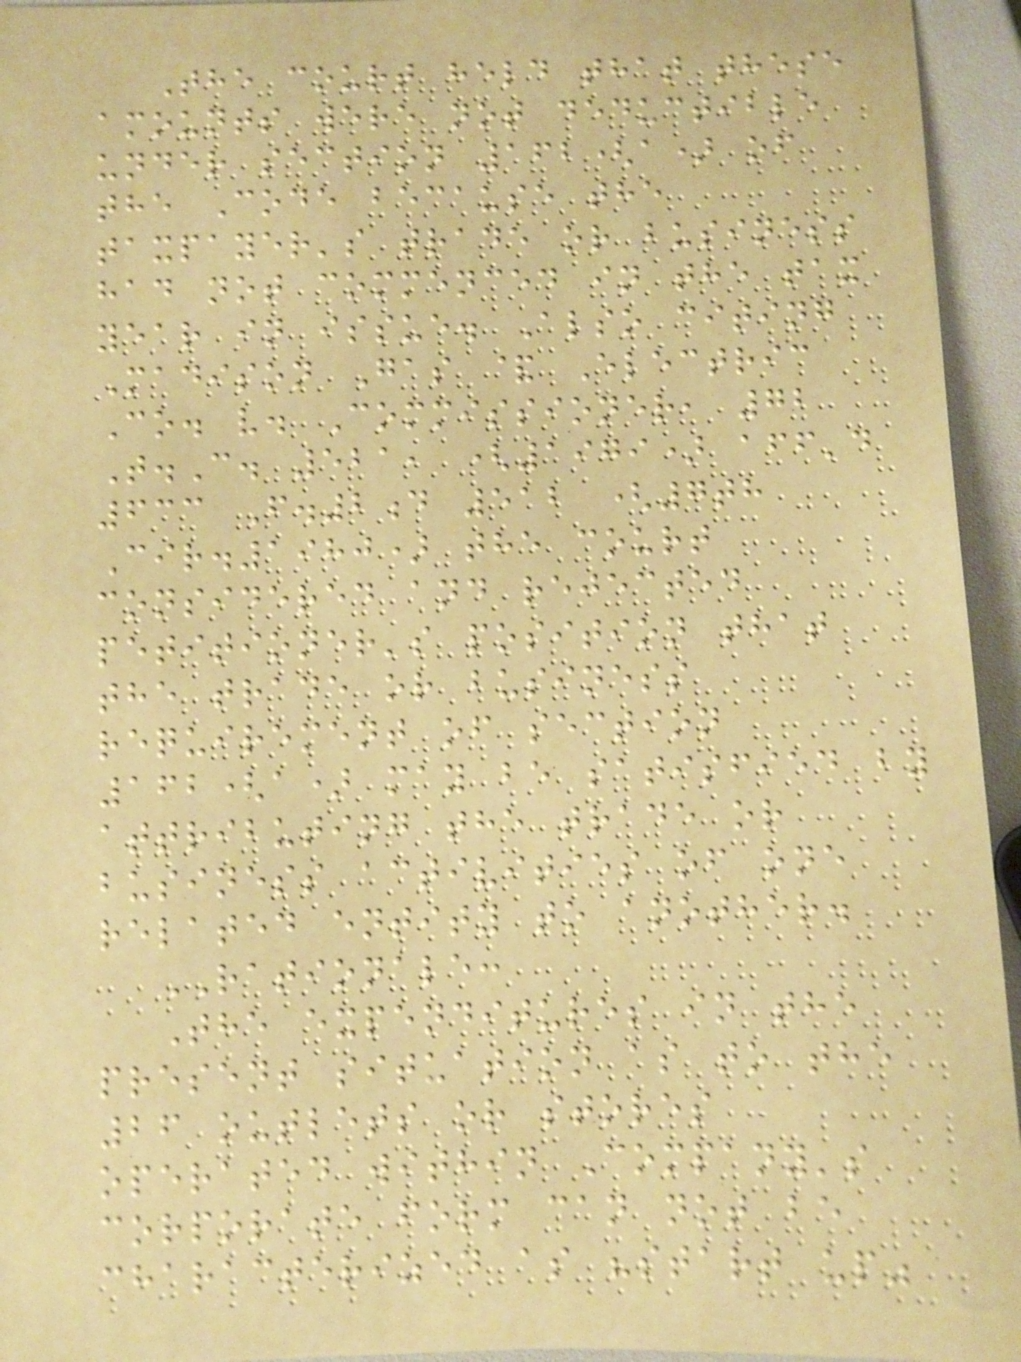The court held that these
amounts were not deductible
under section 162(a) of
the Code because the
taxpayer's trade or business
had not commenced in the tax
year in issue. Also citing
Madison Gas & Electric
Co. v. Commissioner, 72
T.C. 521, (1979) aff'd
633 F.2d 512 (7th
Cir.1980) the court
considered and rejected
petitioner's position that
the trade or business
requirement of section
162(a) may be satisfied by
attributing the trade or
business activities of one
related entity to another.
RATIONALE:
The expenditures in the
present situation as to the
26 outlets or stores
operated within Company's
corporate form can not be
characterized as "start up"
